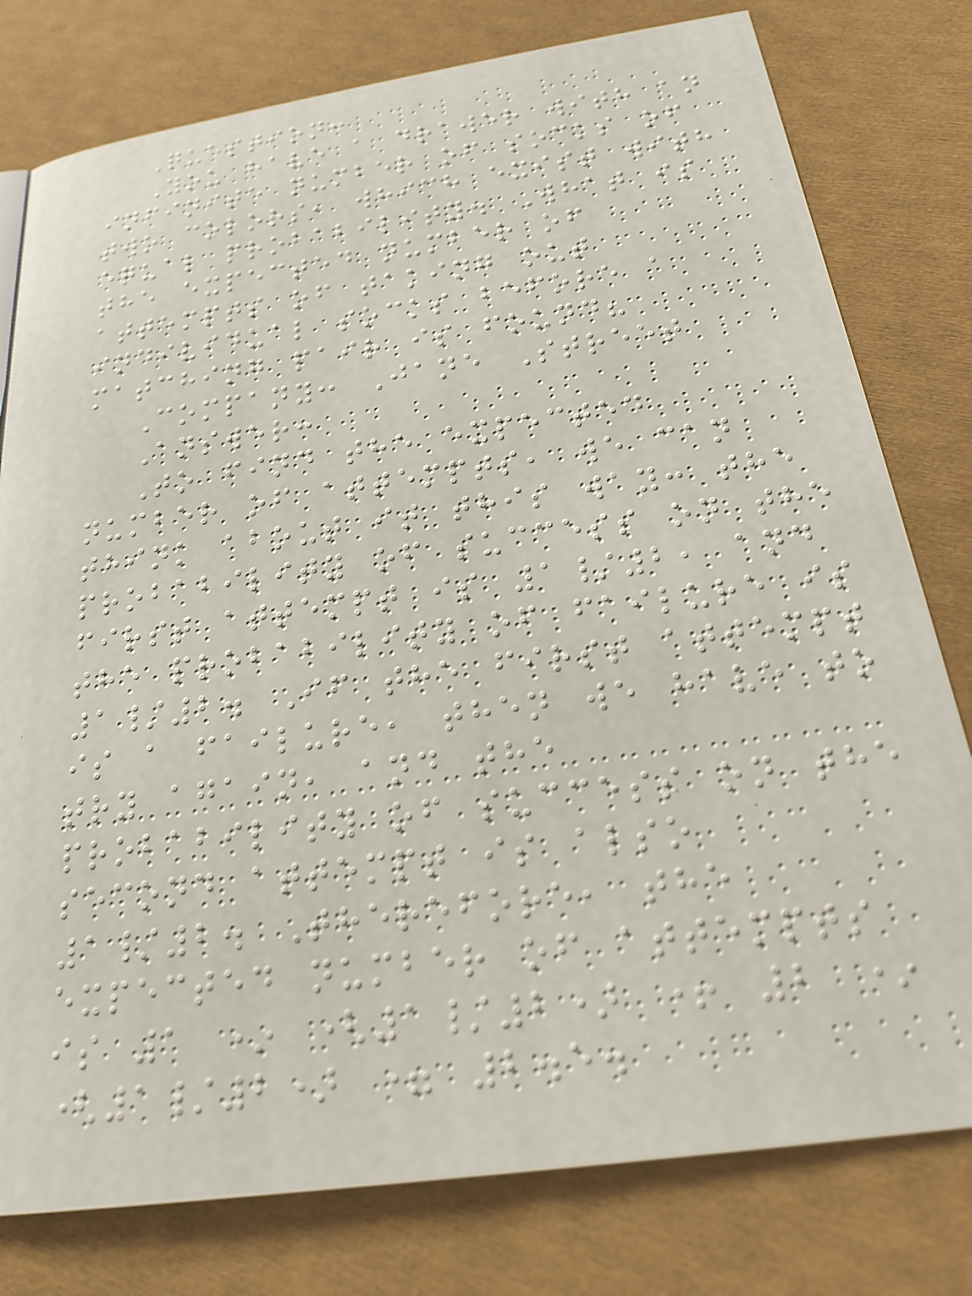Question:
You have a drawer with an
infinite number of socks of
two colors, which exist with
equal probability. What is
the expected number of
attempts of taking out
individual socks before a
matching pair is found?
Company: Jane Street
Answer:
To find the expected
number of attempts, we can
think about it this way: the
probability of success on the
first attempt is 1/2, and
the probability of failure is
1/2. If the first attempt
is a failure, then we have to
try again, and the
probability of success on the
second attempt is also
1/2. Therefore, the
expected number of attempts
is 1 * (1/2) + 2 *
(1/2) = 2.5.
